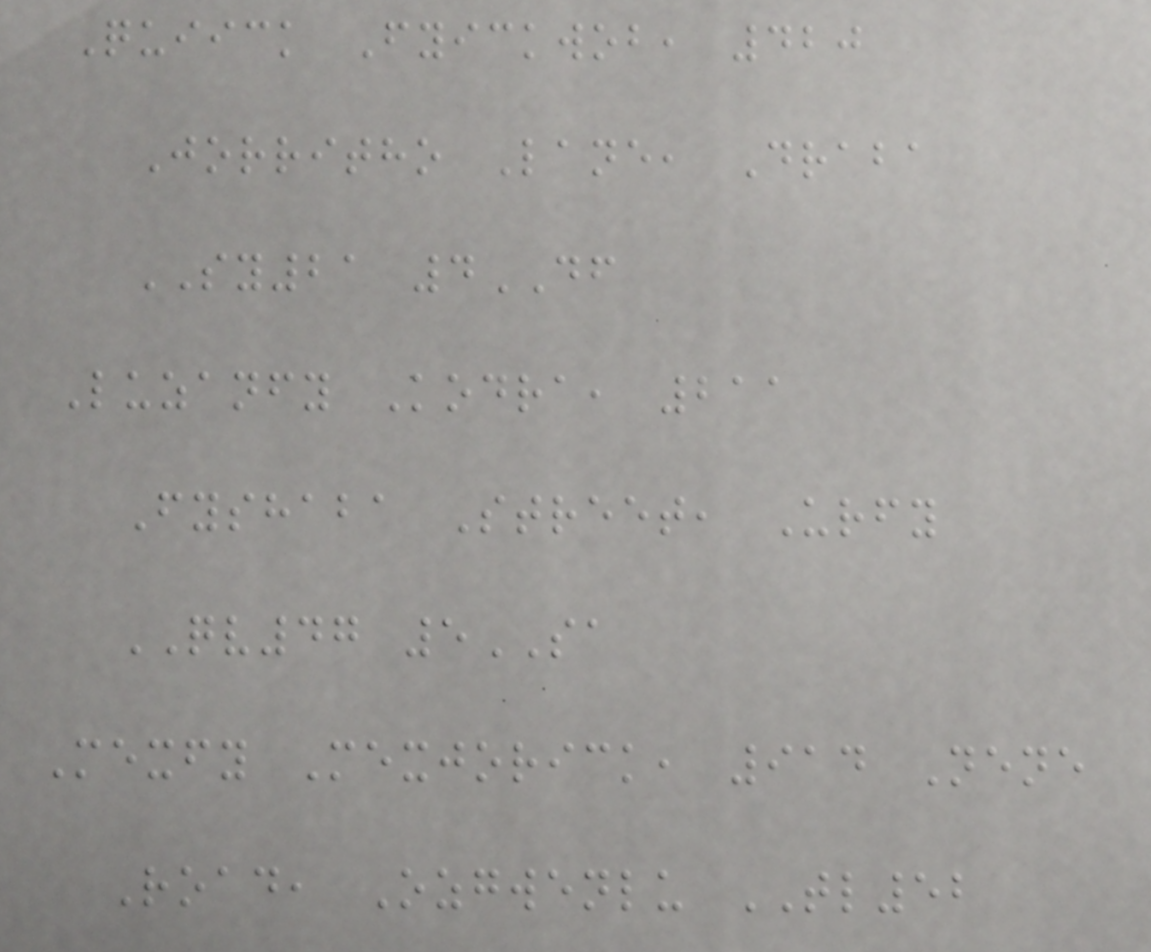Quiick Fyickwob, 420
Jorritho Lane, Draba
SY21 4DF
Luzanfy Kodra, 211
Fyshaba Street, Urfy
QV47 5SA
Mexfy Mexjorick, 914 Nene
Road, Ozgwenlu TL52
